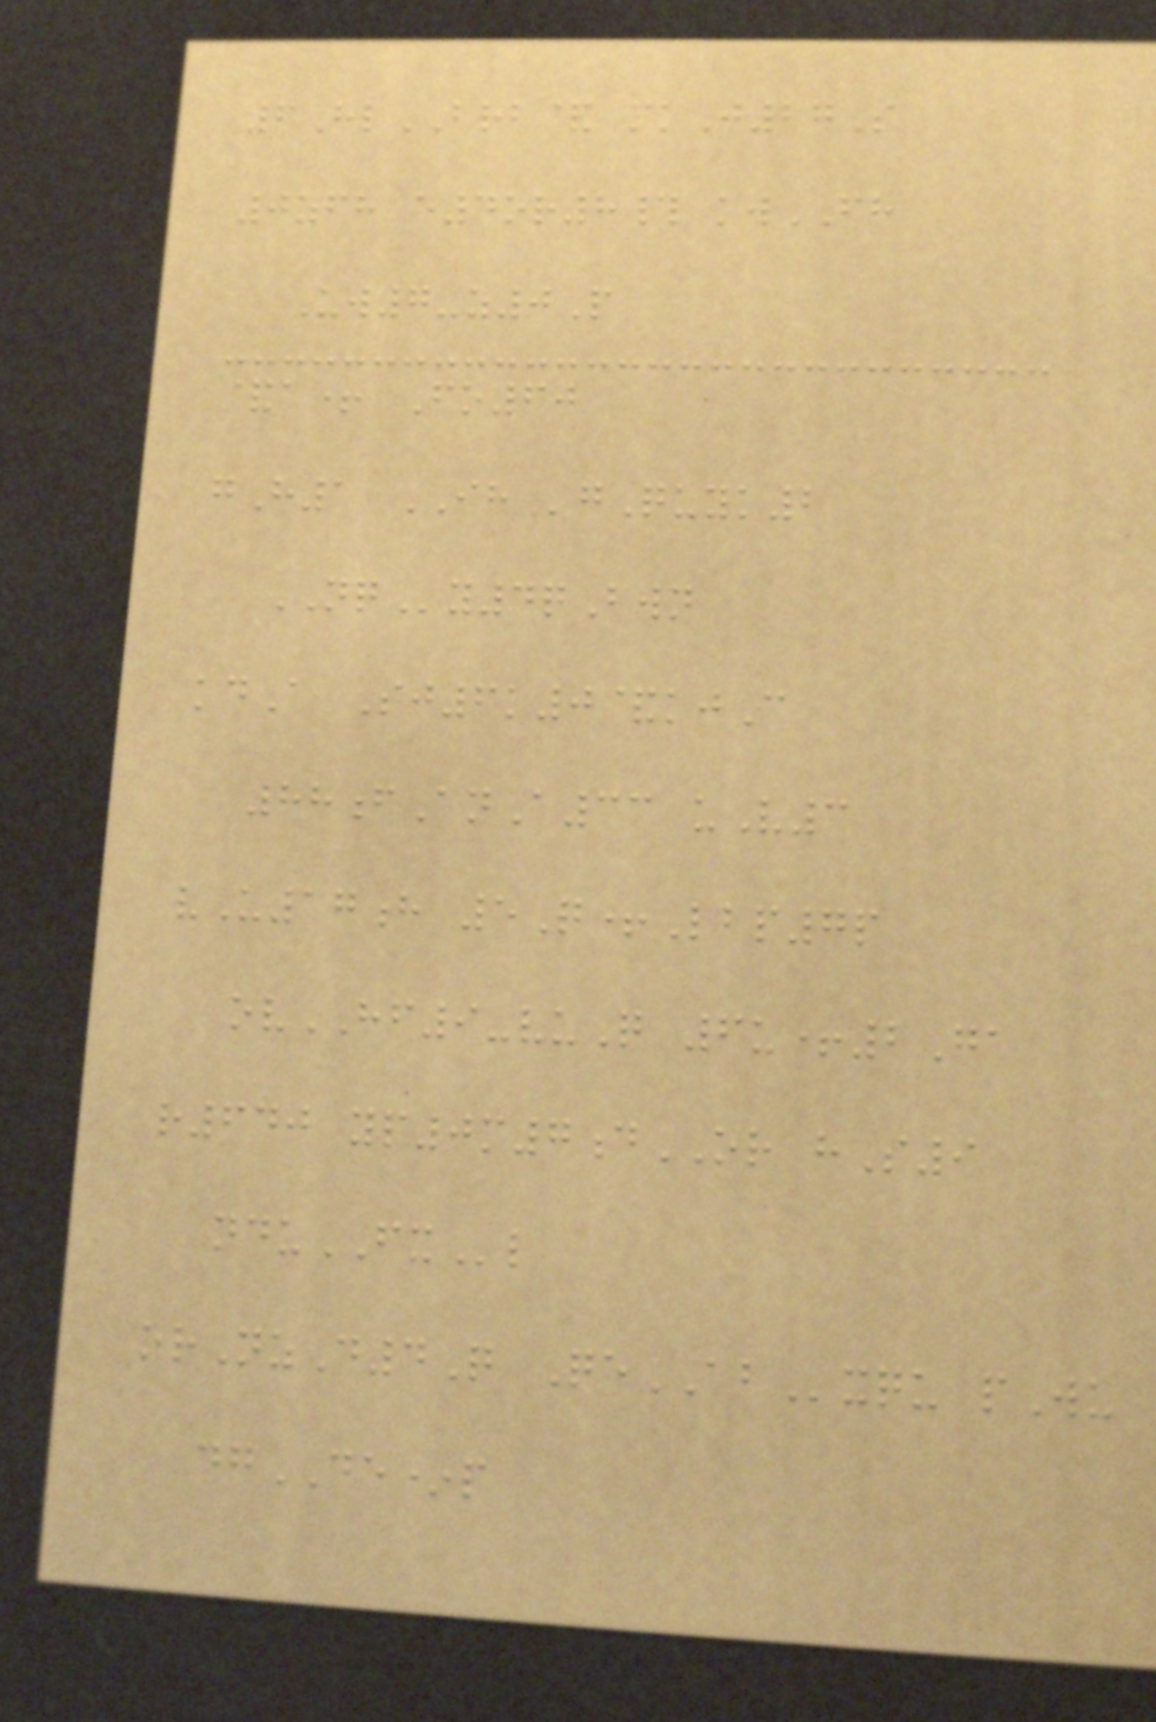6HlBRB& mkJ27S
0zfh e4or8# kwFH
Uw7-z0P
&a+ Fo60
gH1 IHgQuyk2
NQy4qBwn
kdA Sj6k0&kjC
88fAnA33 uV3
vU17h 5Q+Lbp7p
ovHF9-vuQ 6u+2Ga
r640 yp0m7dOR hS9
nduFXl
orNzD4Q QeABxqu pWu
dgDE*p
